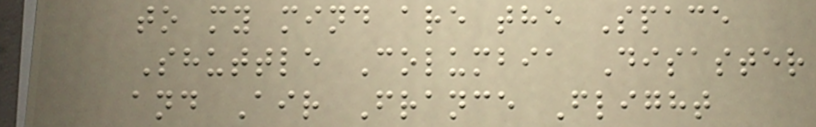to my mind are the Space
Shuttle Columbia Disaster
and Air France Flight
